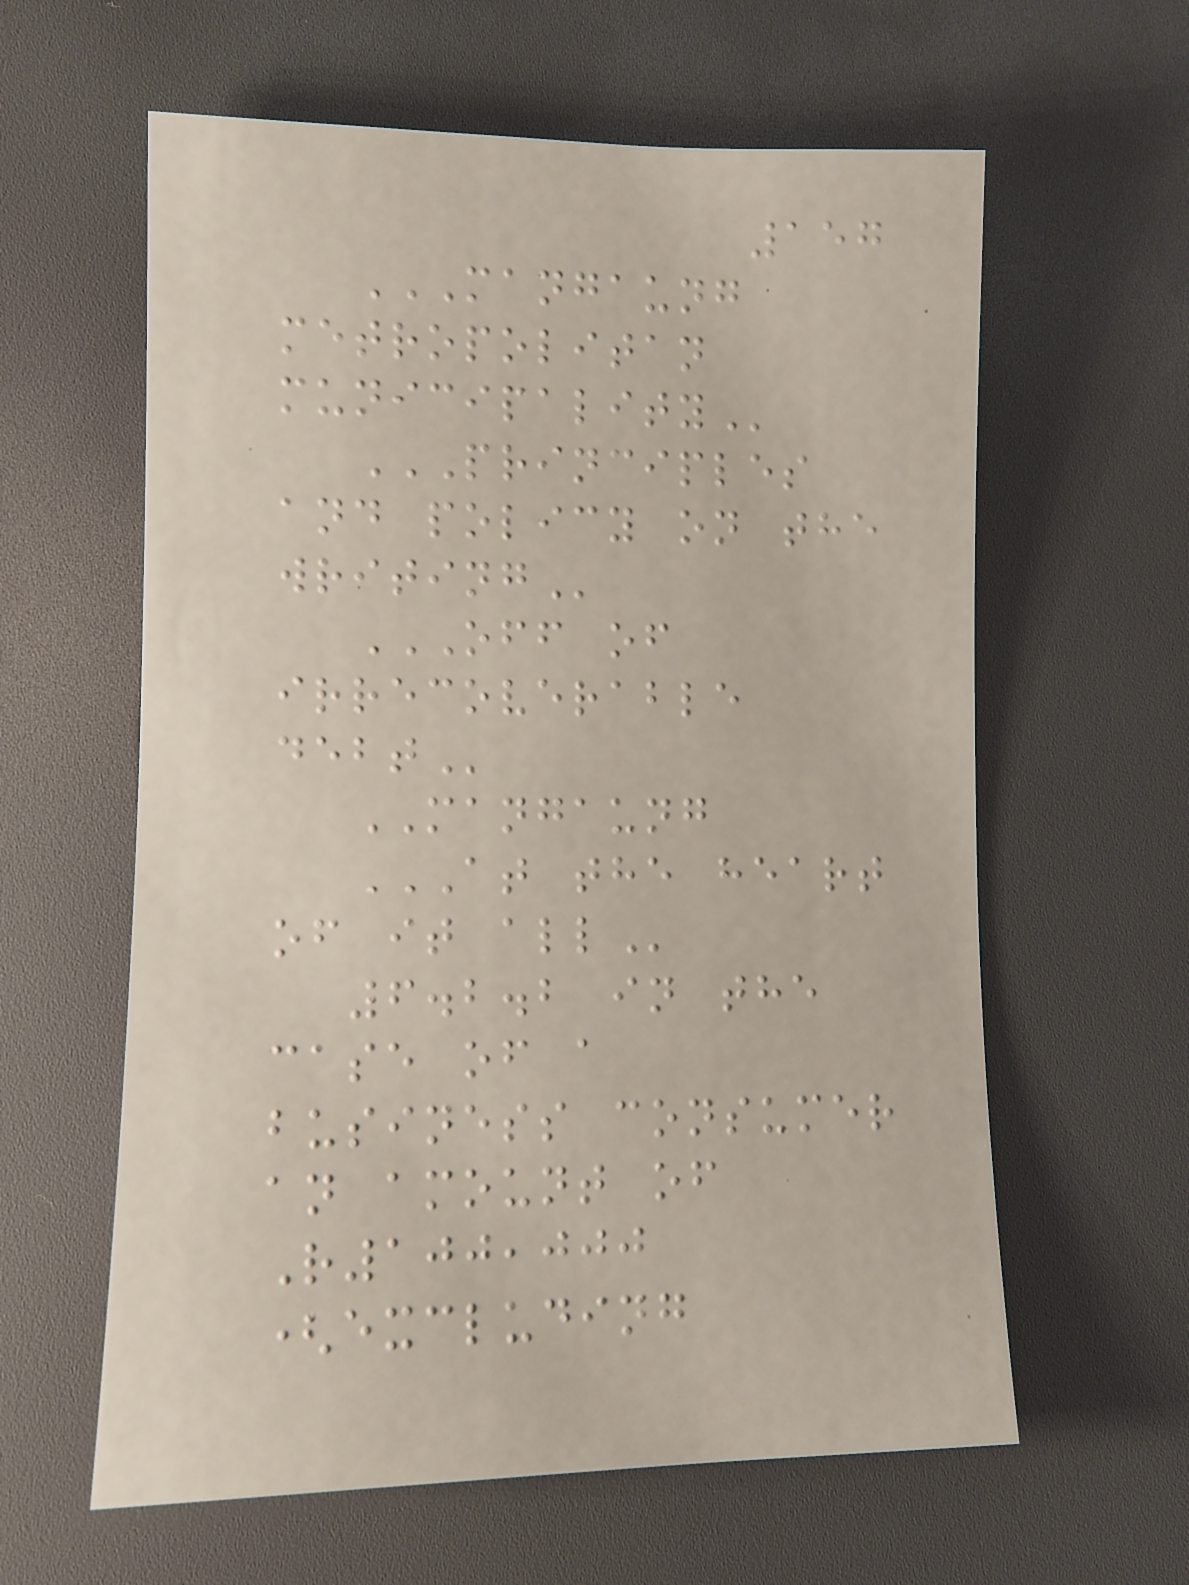157
MANGAUNG
METROPOLITAN
MUNICIPALITY
PRINCIPLES
AND POLICY ON THE
WRITING
OFF OF
IRRECOVERABLE
DEBT
MANGAUNG
AT THE HEART
OF IT ALL
6.2.2 in the
case of a
business consumer
an amount of
R100,000
(excluding
